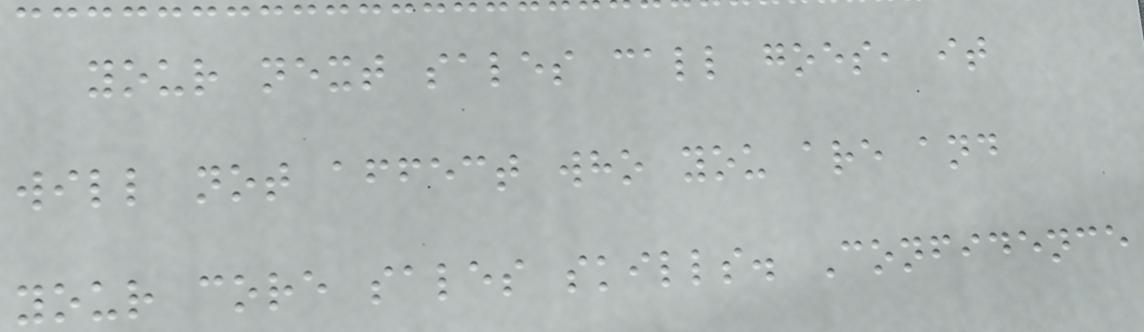your next sales call goes, it
will not affect who you are and
your core sales skills. Confidence
